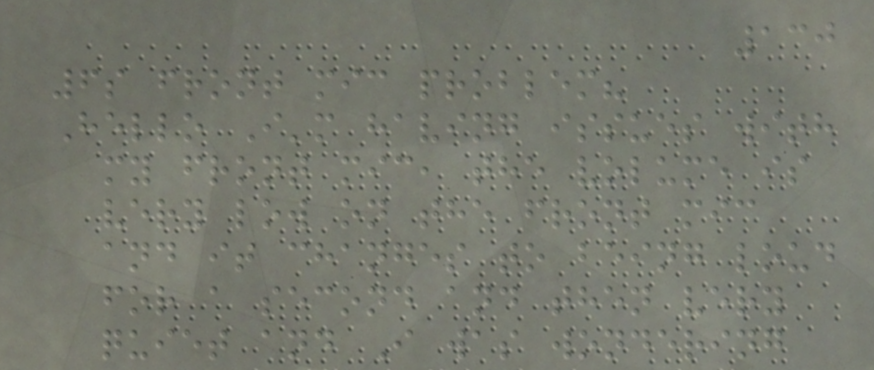130
6s front mic problem?
Hello I'm having issues with
my front mic, the volume is
very low on the front mic
and it changes to being loud
for a second and then very
quiet and I was wondering
